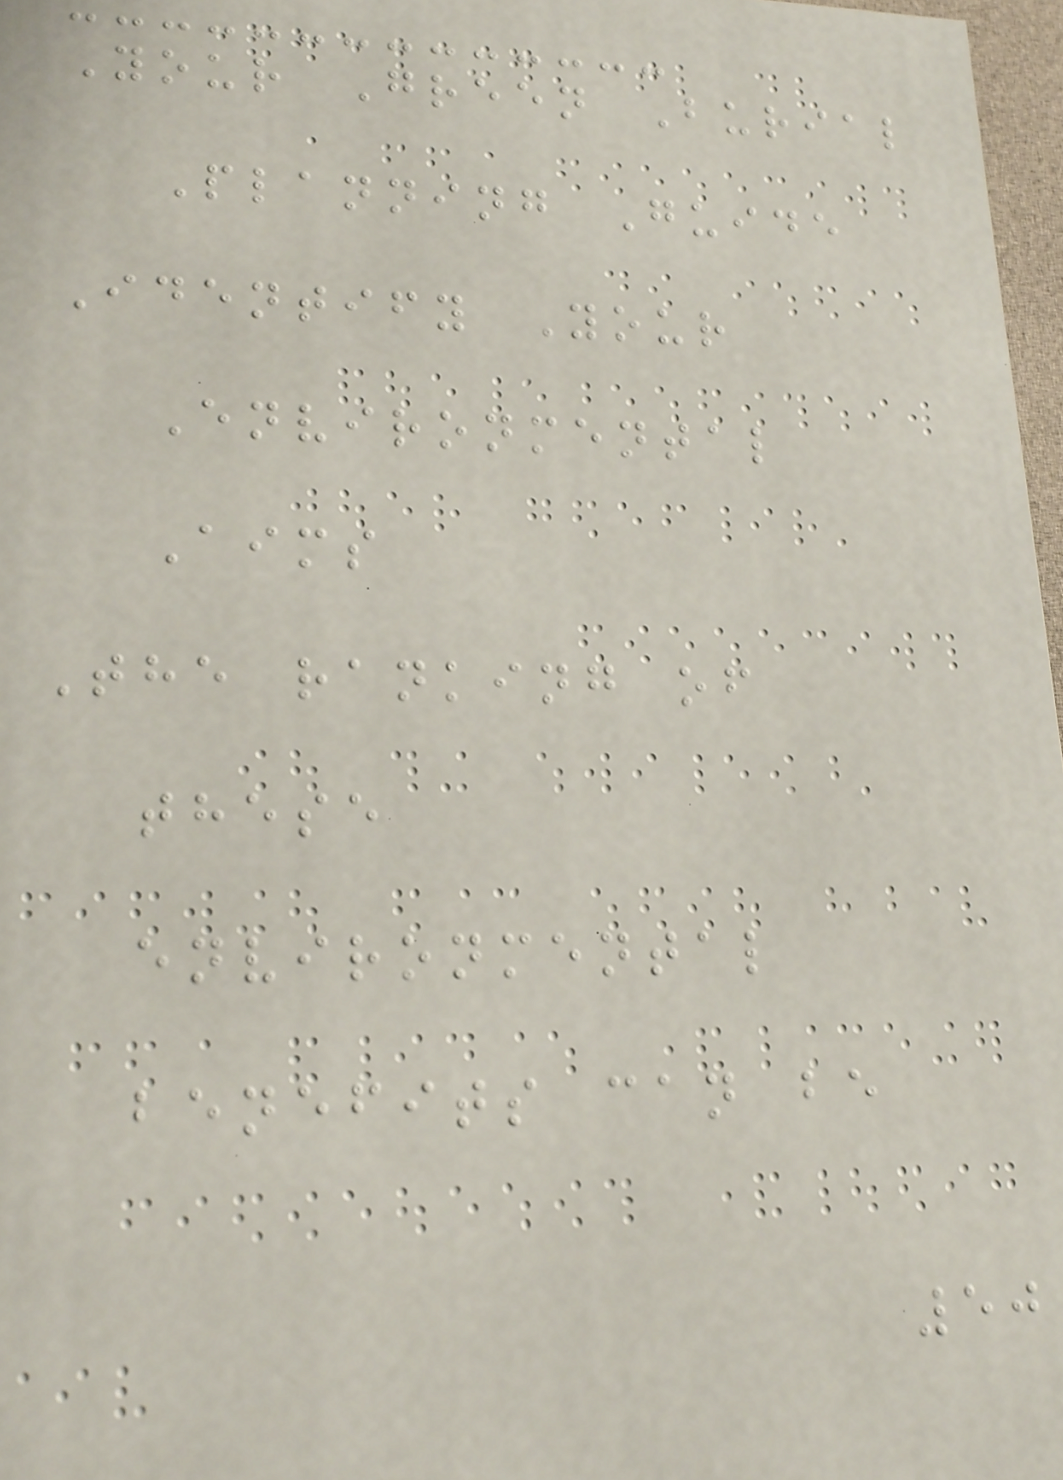Your Green Burial
Planning Guide
Identify Your
Environmental
Aims
The ranking of
these
environmental
benefits can be
50
